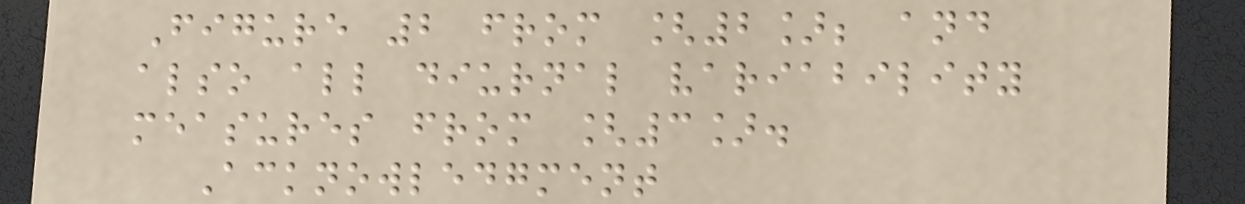Figure 2 from [2]; and
also all diurnal variability
measures from [3].
Acknowledgment
